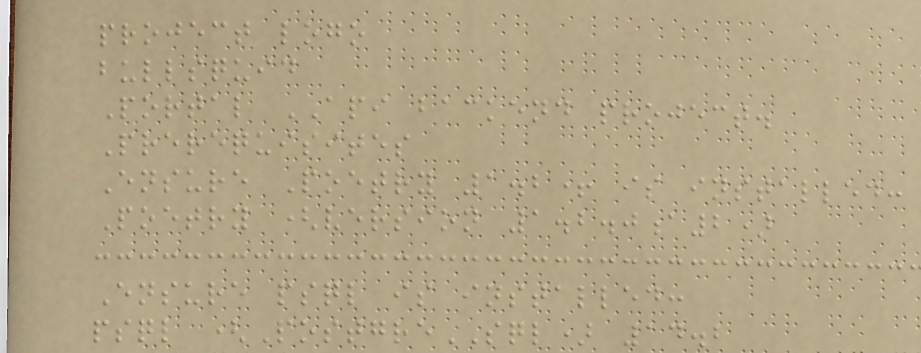project logo
bullsquid
Portal API backend project.
Prerequisites
Ensure Poetry 1.2+ is installed:
Poetry (version 1.2.0a2)
Ensure psql is installed:
psql (PostgreSQL) 14.2
